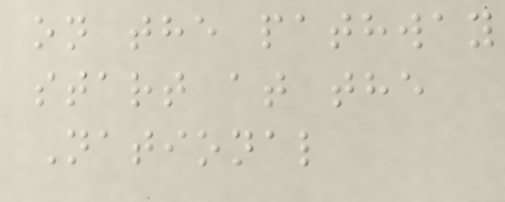on the pathway
start at the
National
